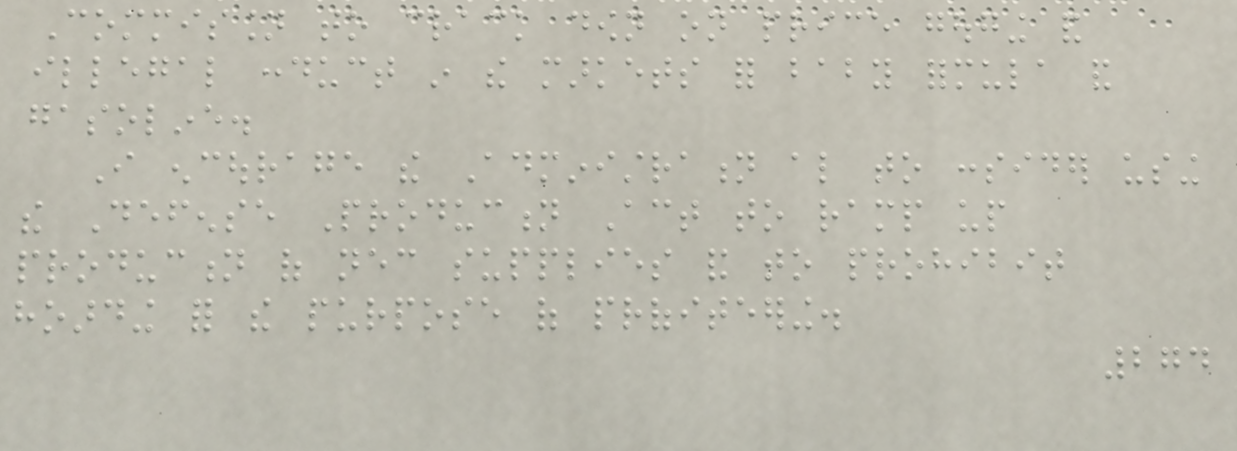Commission to crack down on price gouging and
illegal conduct in the markets for baby formula and
gasoline.
I encourage the Administration also to consider using
the Defense Production Act to ramp up
production of necessary supplies and to prohibit
hoarding for the purpose of profiteering.
274
